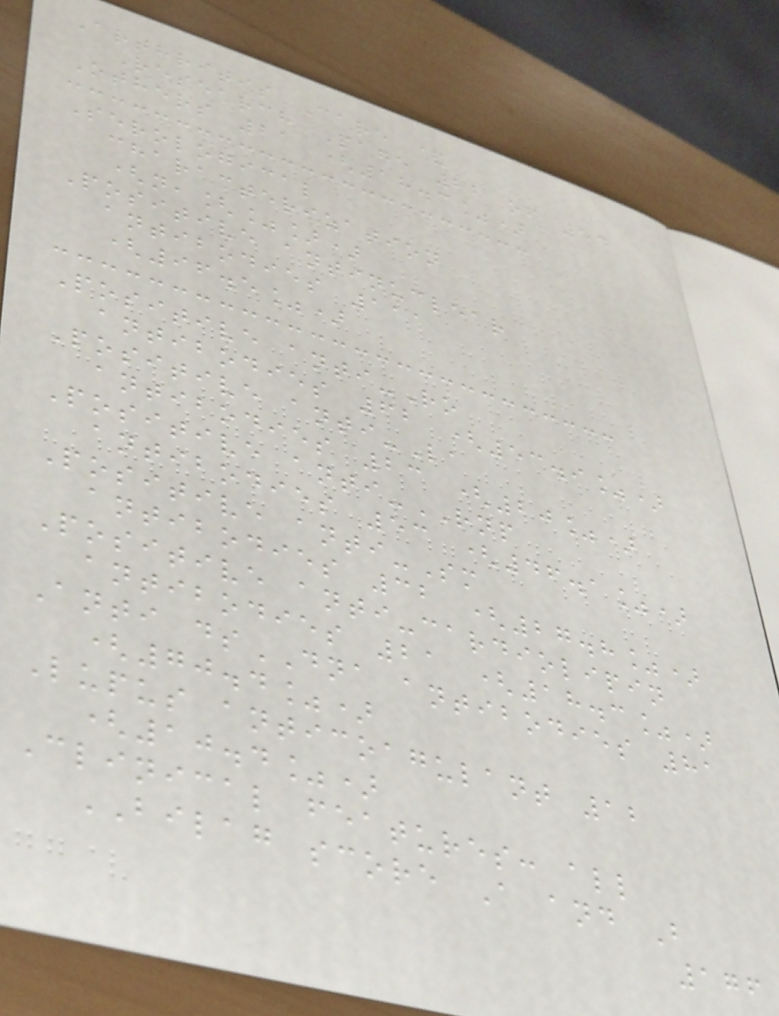Arthritis Care &
Research Page 22 of 54
Others 21 (18.3%)
Serological
characterization
(n,[%])
Positive antinuclear
antibodies 111
(96.5%)
Positive anti-Ro
antibodies 62 (53.9%)
Positive anti-La
antibodies 23 (20%)
Positive anti-RNP
antibodies 53 (46.1%)
Positive anti-Sm
antibodies 32 (27.8%)
Positive anti-cardiolipin
antibodies 21 (18.3%)
Anti dsDNA antibodies 81
(70.4%)
Lupus anticoagulant 12
(10.4%)
Clinical features: all
BILAG score A and B
176
